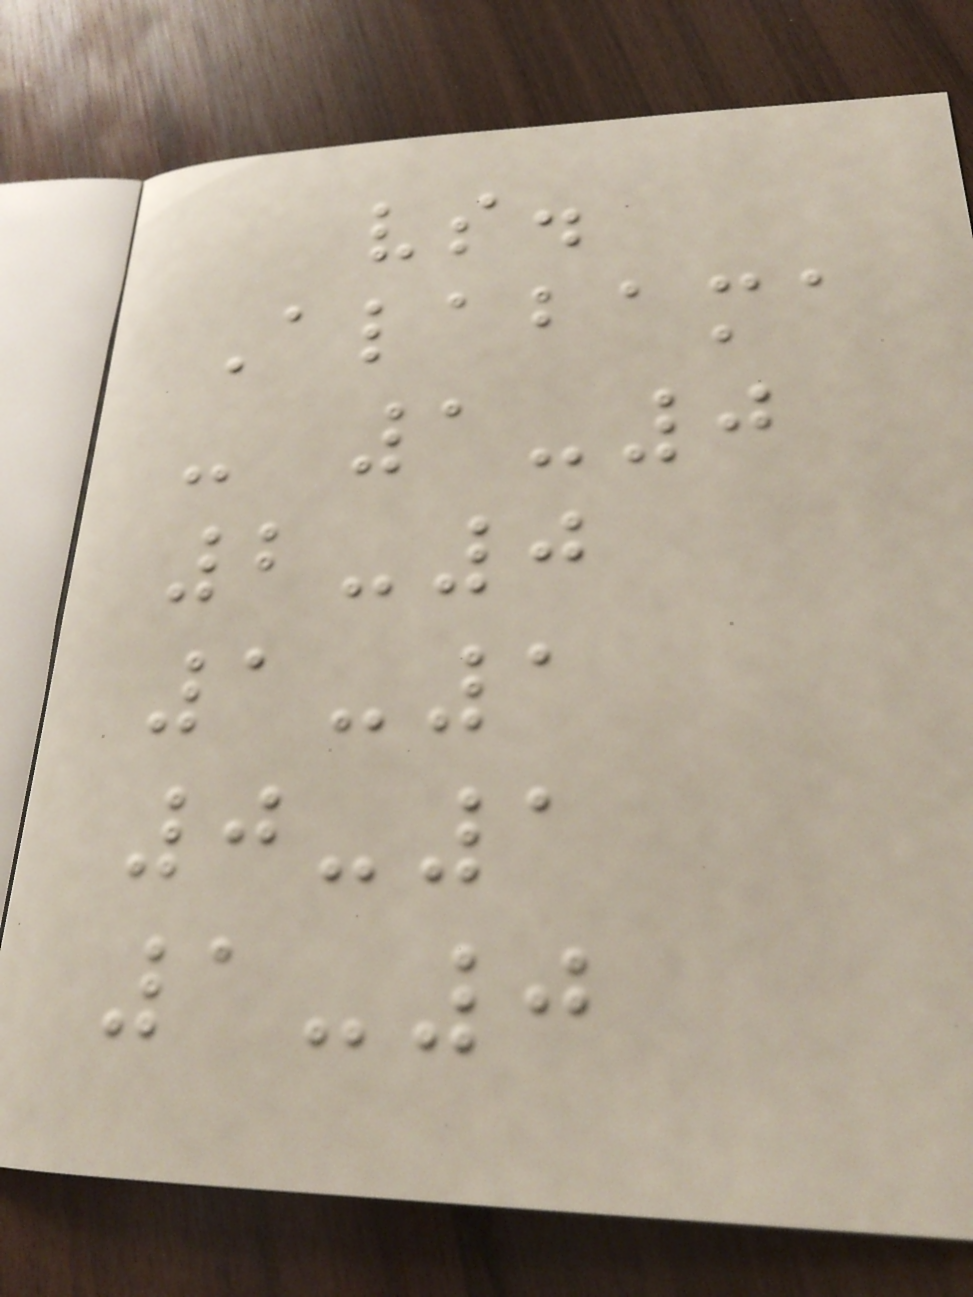vs.
Alabama
- 1-0
2-0
1-1
0-1
1-0
